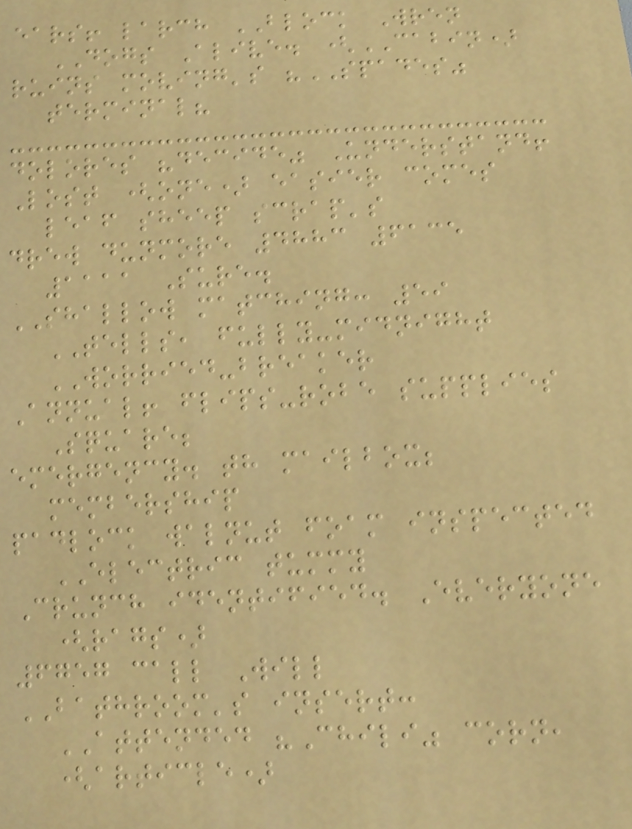ears! larch BLOCK Wren
DOGS Alive. (CABIN)
ruins moving's "SPADES"
terminal?
dolores "decide" Understand!
Lost (one) easier comes
leaf sheep scrap's
drew dunmore 4883 6135
1111 Sure.
SHALLOW matching: 59
TELLS, fully-midnight
WORRIED-breaker
Annual! flips-robe supplies
Square;
emergency. th mailbox;
membership
padlock walnut foam inspected
ELECTRIC tummy
Crunch identified. Everyone
(rags)
6757 call Will
BATHROOM's insert:
ATTENDED "Chili" corn,
(article)
